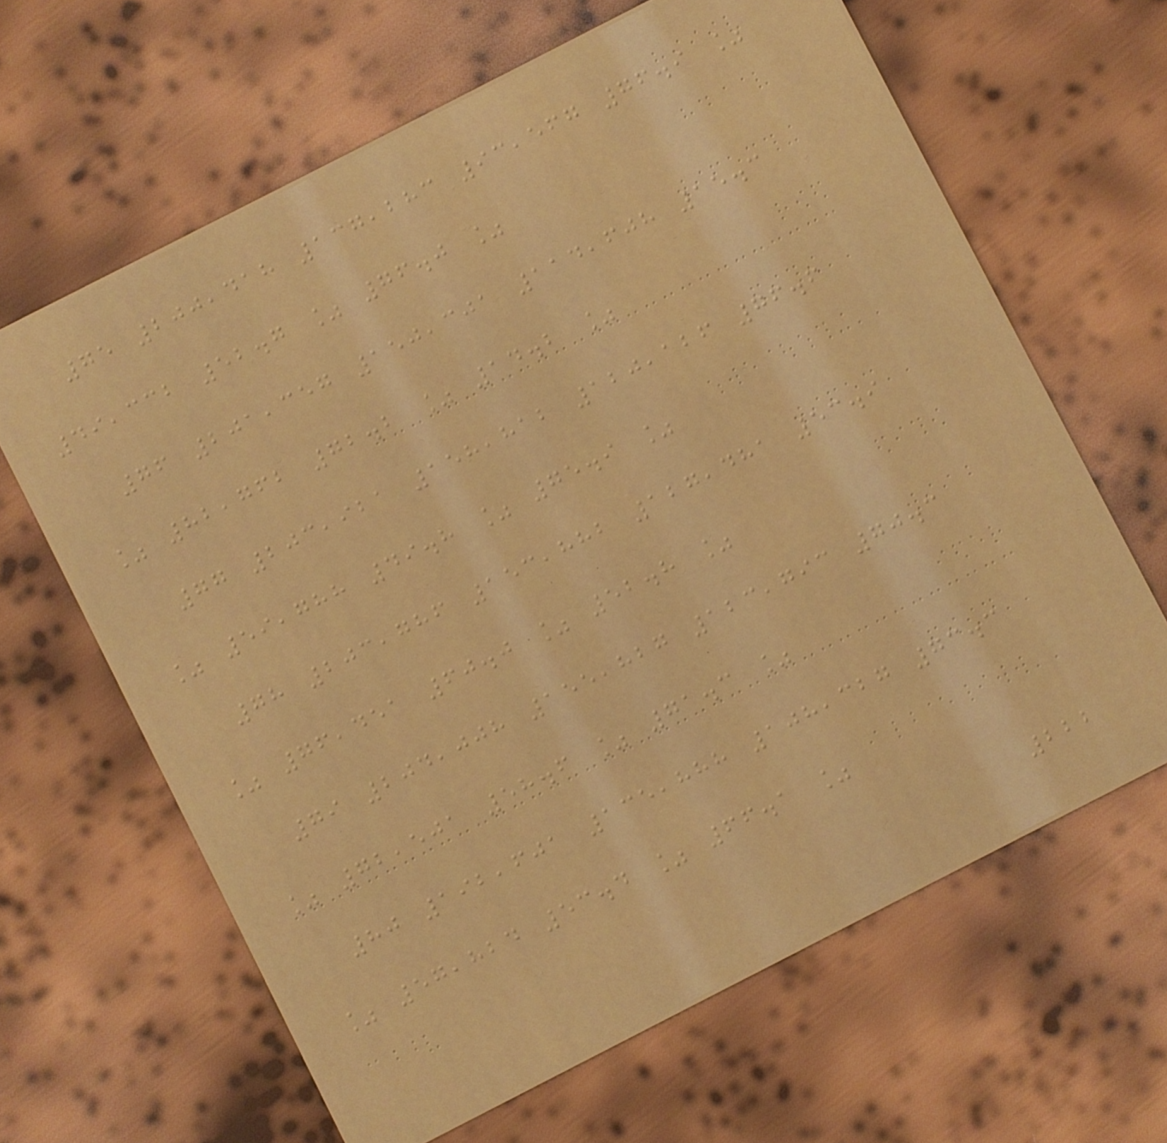75 200,418 137,283 93,567 76.9 %
49,332 52.7 % 76.0 %
76 201,357 150,301 114,608 15.3
% 82,762 72.2 % 14.2 %
77 203,921 158,812 120,126 76.6
% 59,788 49.8 % 75.9 %
78 203,786 153,882 127,481 53.9
% 76,451 60.0 % 52.8 %
79 204,008 155,827 123,793 70.3
% 72,501 58.6 % 71.3 %
80 192,601 135,888 108,327 73.3
% 57,824 53.4 % 66.1 %
222
